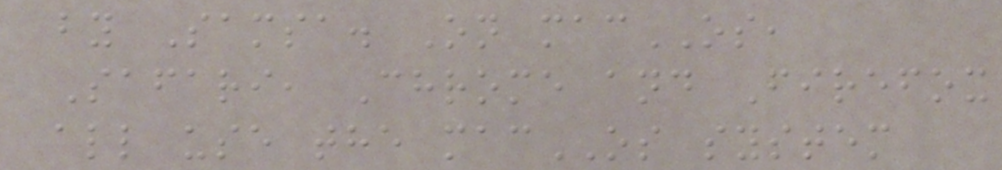by Samsa. On macOS,
Safari, Chrome and Firefox
all use the macOS system
